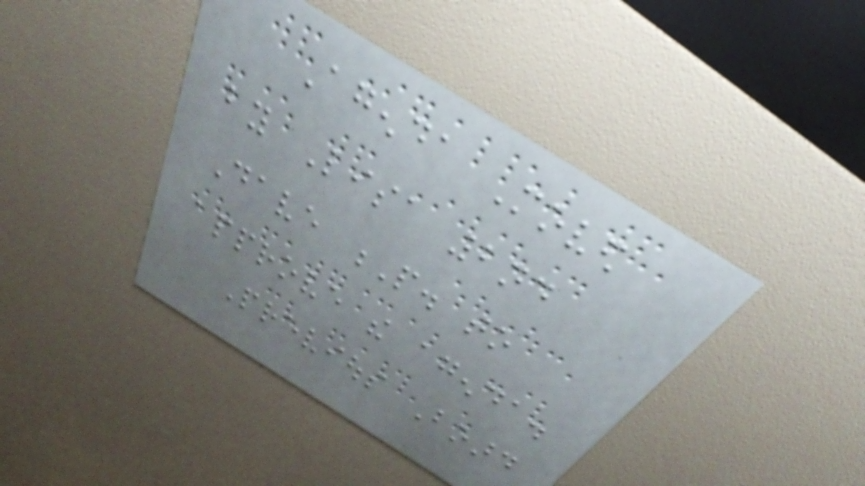Agenda Moved
by Lisa 2nd
Dave P. to
approve the agenda.
Previous Board
